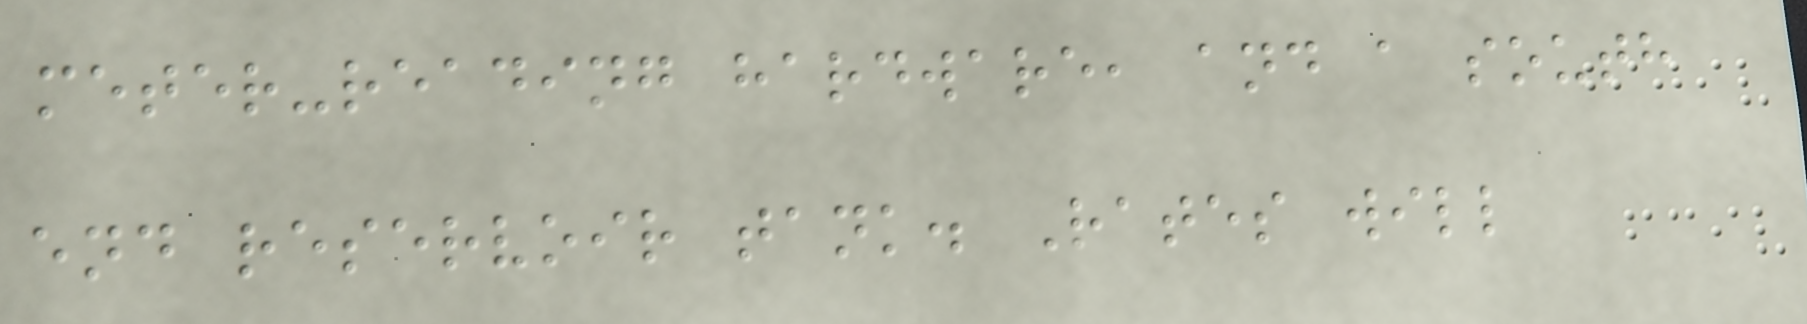meter-reading hardware, and a south
end reservoir tank. Rates will
